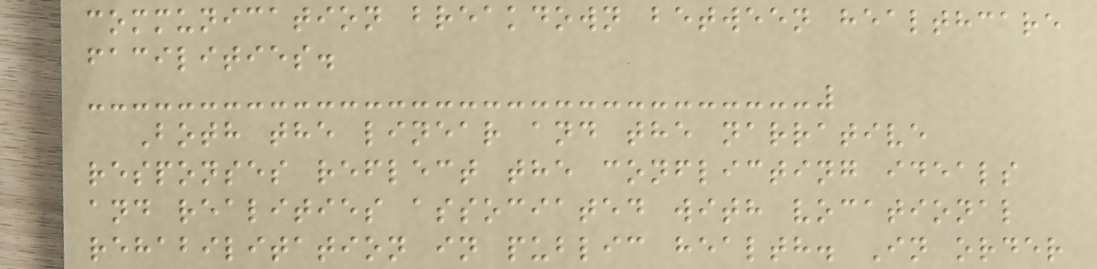communication breakdown between healthcare
facilities.
Both the linear and the narrative
responses reflect the conflicting ideals
and realities associated with vocational
rehabilitation in public health. In order
